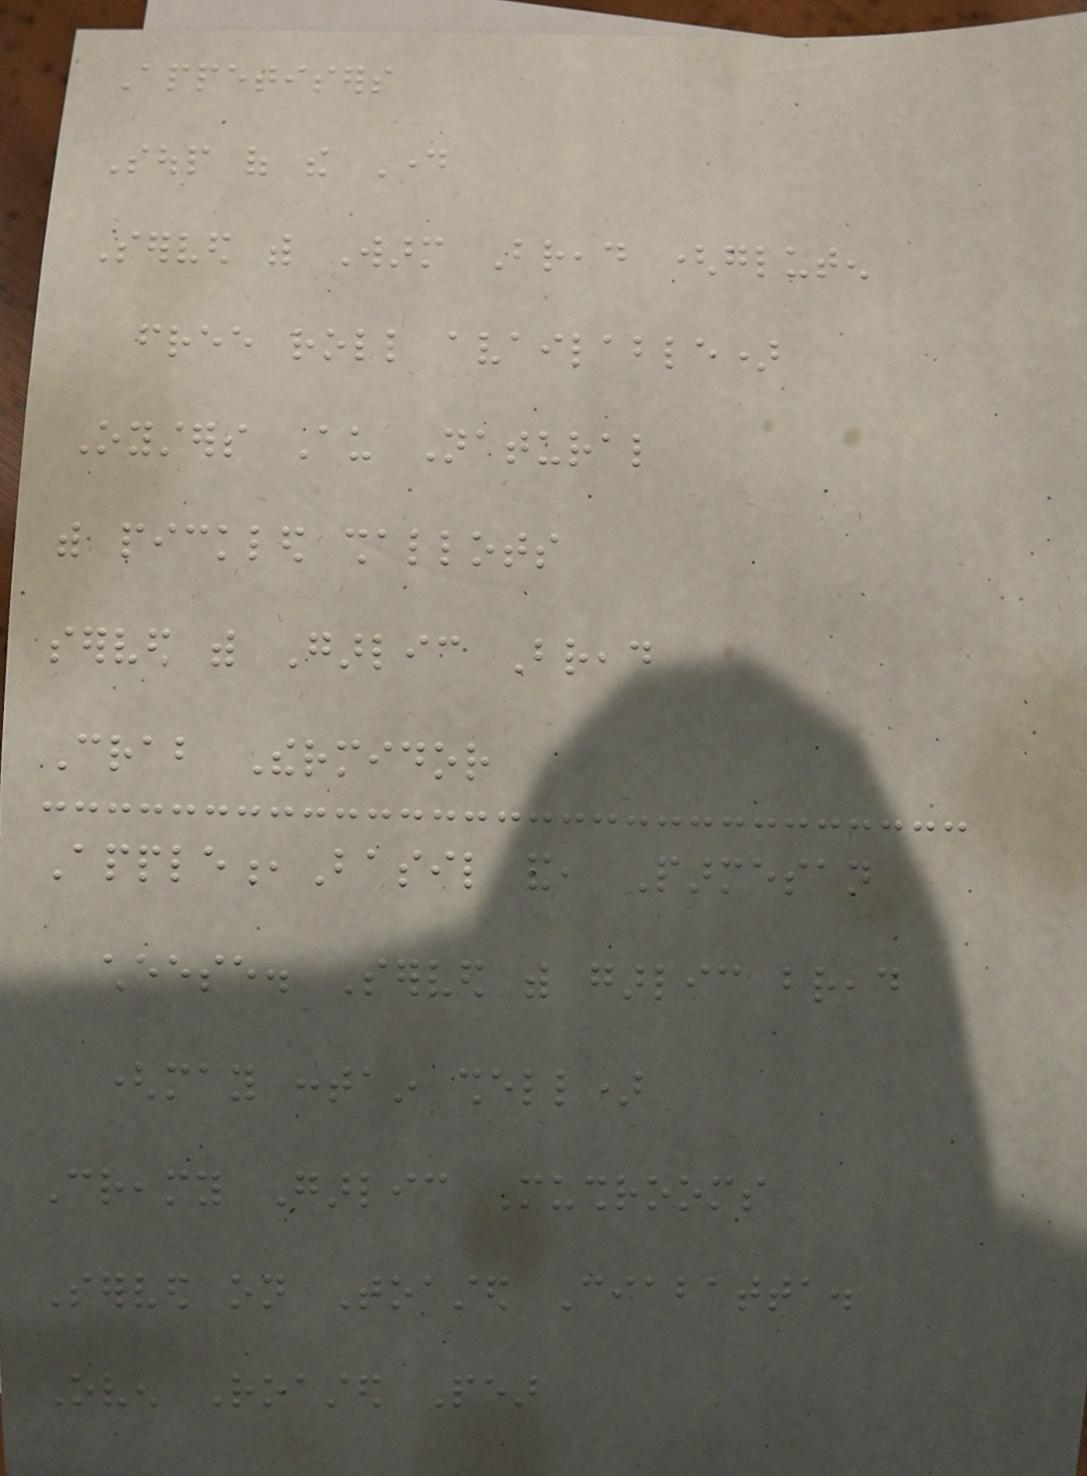Appetisers
Soup of the Day
Served with Warm Bread (gluten
free roll available)
Oysters Au Natural
with pickled shallots
served with Garlic Bread
Crab Thermidor
Apple,Basil and, Parmesan
cheese. Served with garlic bread
(may contain shell)
Creamy Garlic Mushrooms
Served on Toasted Ciabatta.
Oven Roasted Pear
